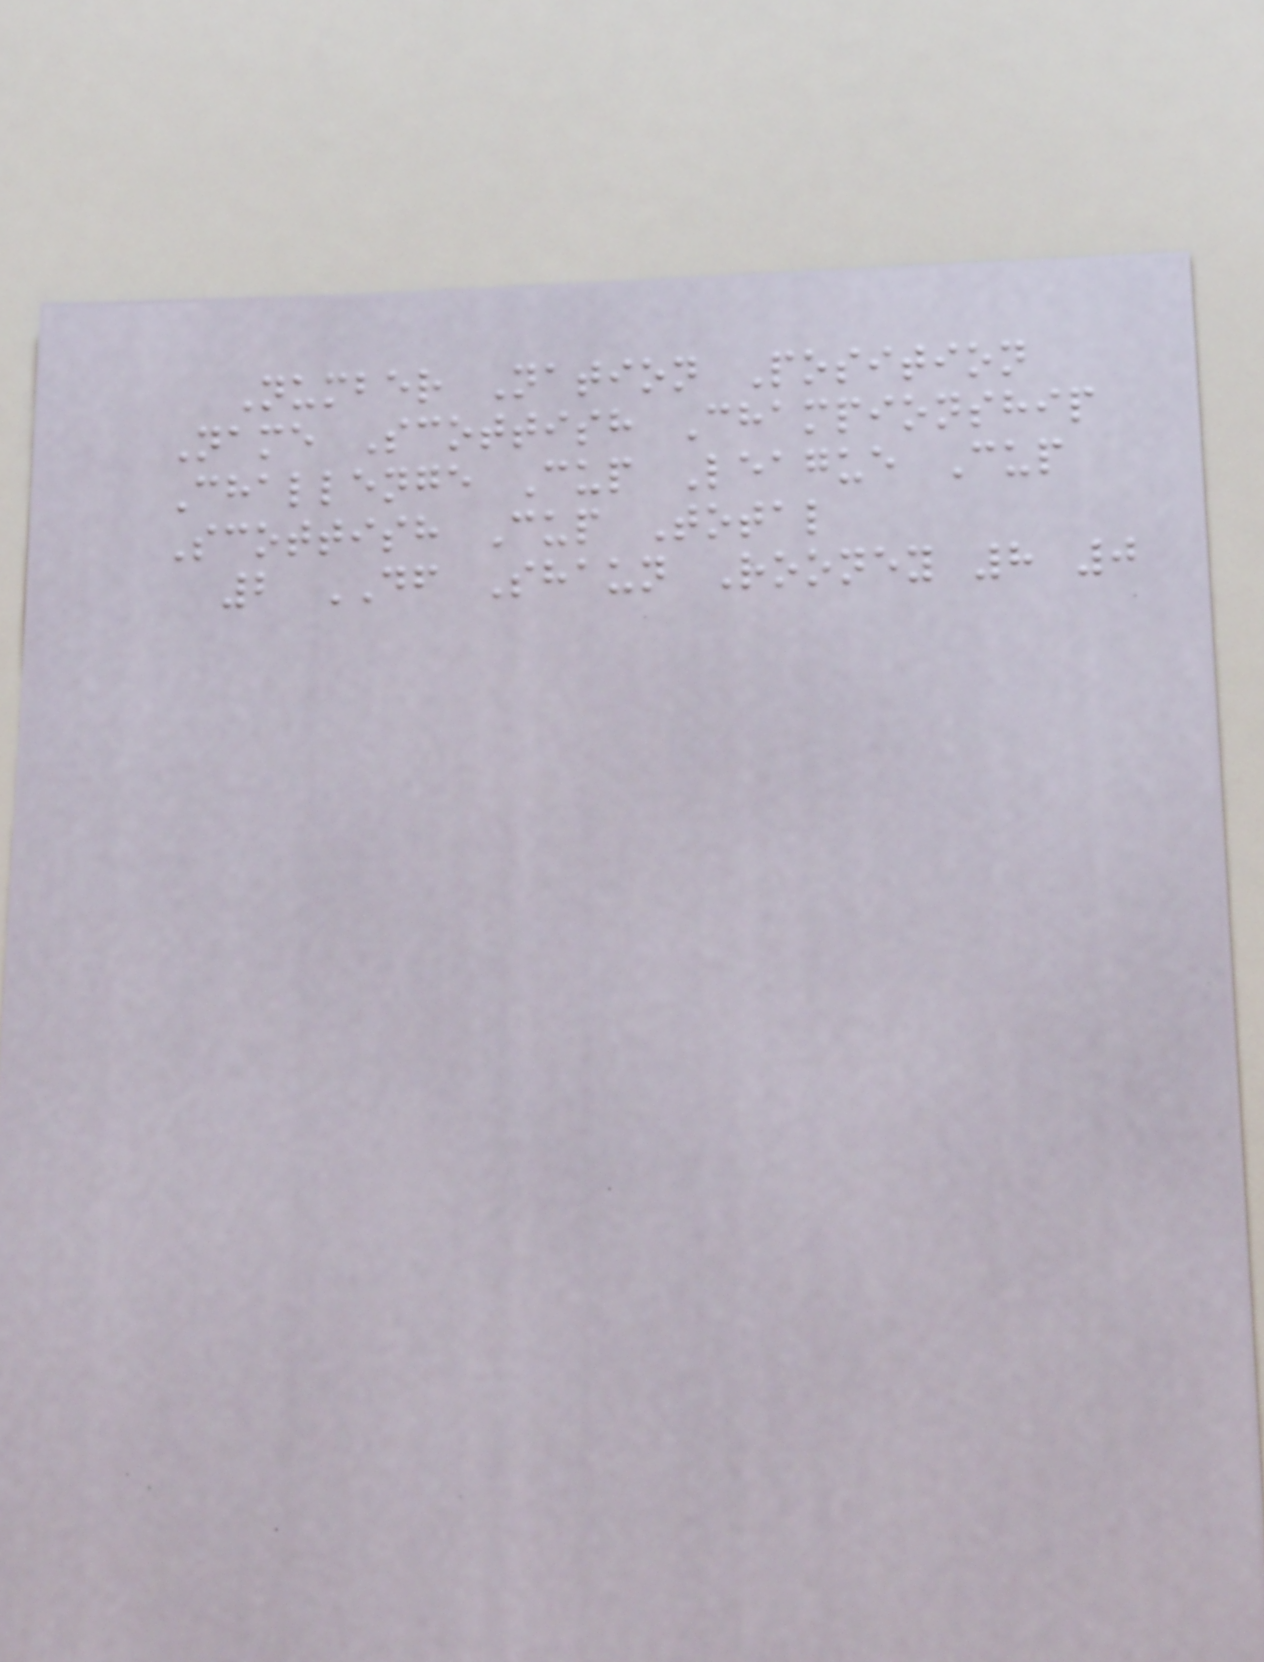Number Nation Position
Name Scottish Championship
Challenge Cup League Cup
Scottish Cup Total
2 DF Shaun Rooney 8 0
